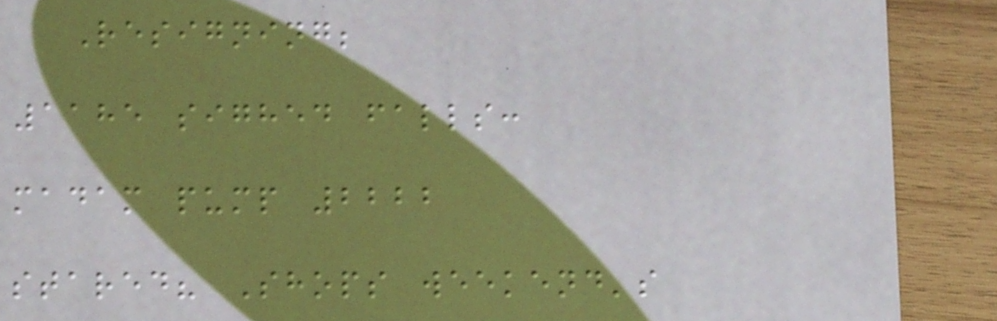Resigning;
1185 sighed falls:
madam pump 2222
stared? Shops weekend's
